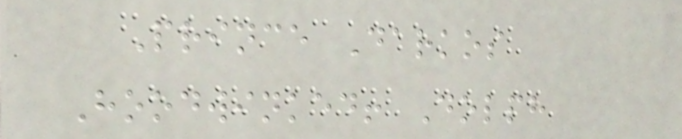Prince Darkos
Hoodwinked! Dolph
